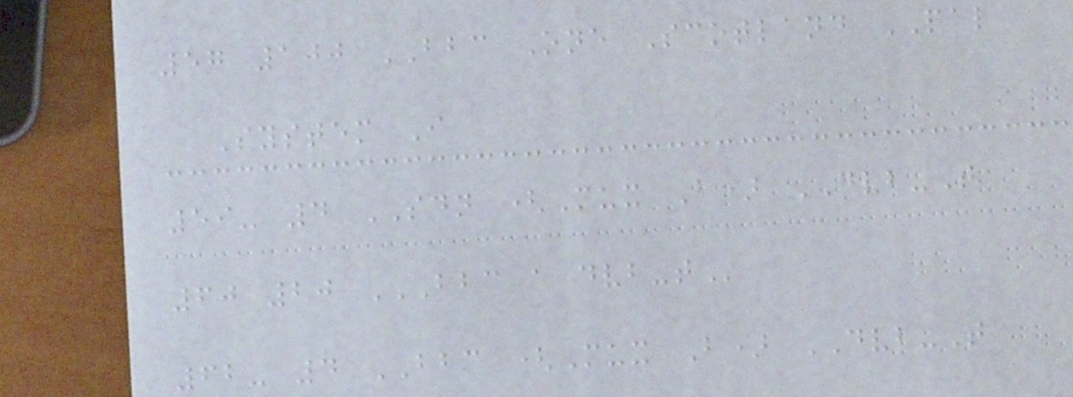57 100 BBC One Scotland PAL
System I
59- 4 SDN (Mux A) DVB-T
60 20 BBC A DVB-T
62- 4 BBC (Mux B) DVB-T
